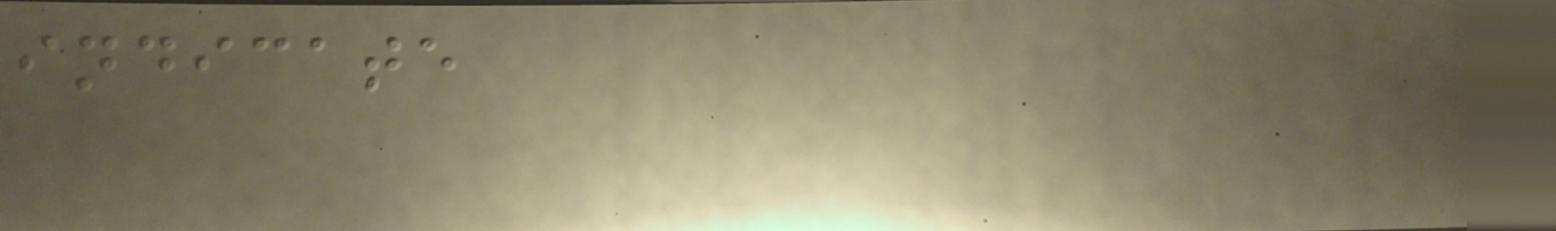indicate
